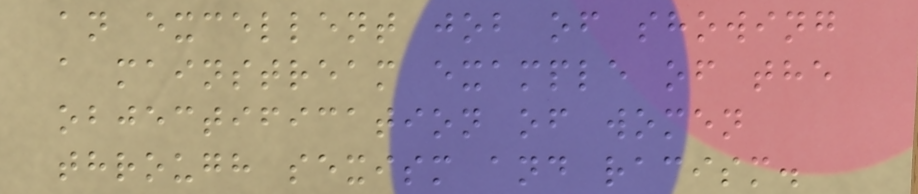an excellent job of showing
a mainstream example of the
objectification of women
through sexism and racism.
